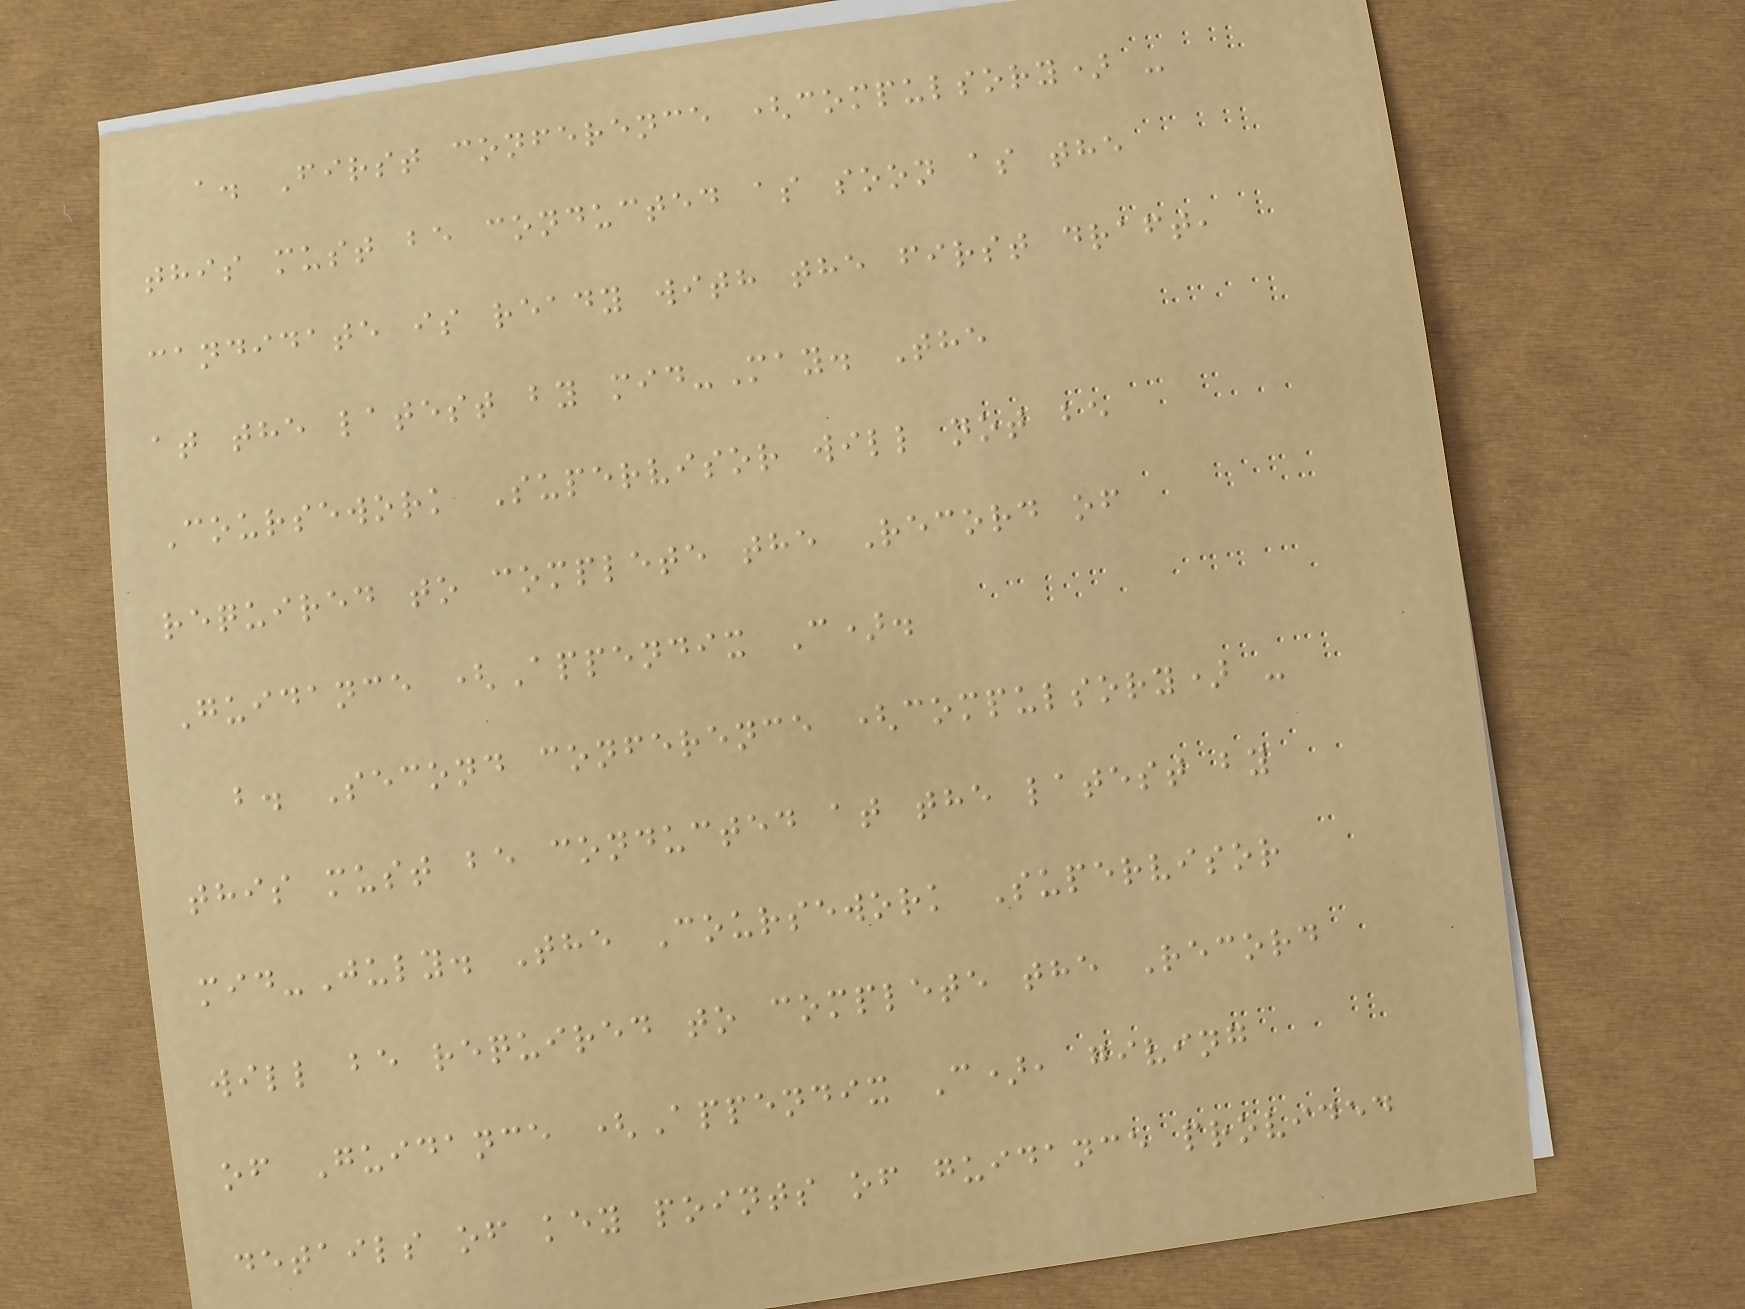a. First conference (compulsory) -
this must be conducted as soon as the
candidate is ready with the first draft,
at the latest by mid-May. The
Coursework Supervisor will not be
required to complete the Record of
Guidance (Appendix C).
b. Second conference (compulsory) -
this must be conducted at the latest by
mid-July. The Coursework Supervisor
will be required to complete the Record
of Guidance (Appendix C), giving
details of key points of guidance provided
